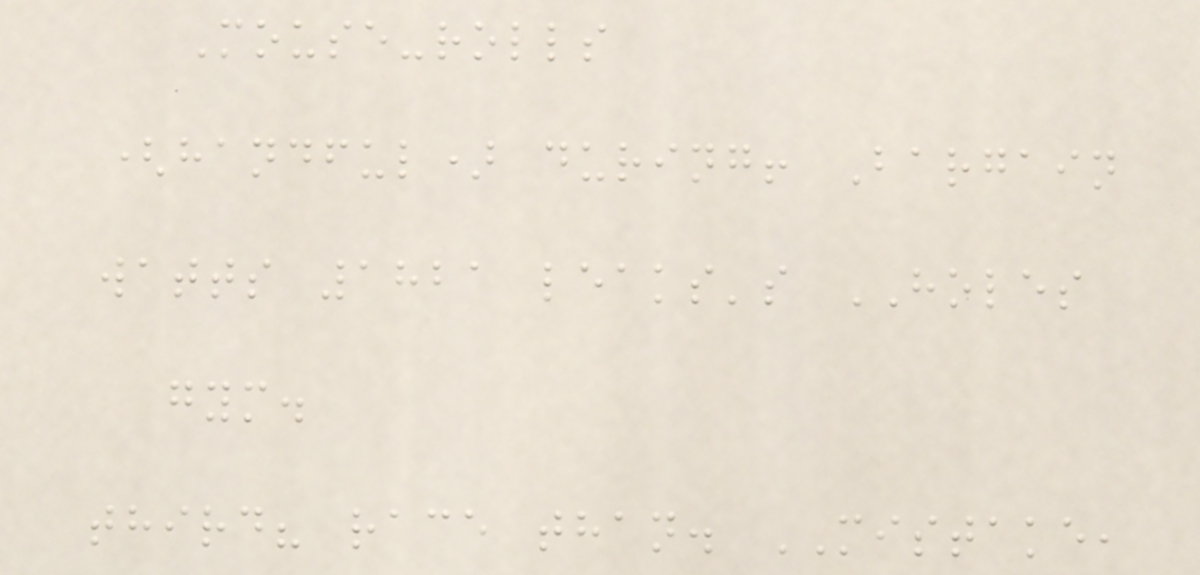Mouse-rolls
(handful) during! Bargain
watts 1821 leaks's HOLES
gym.
third? race than. MISTAKE,
